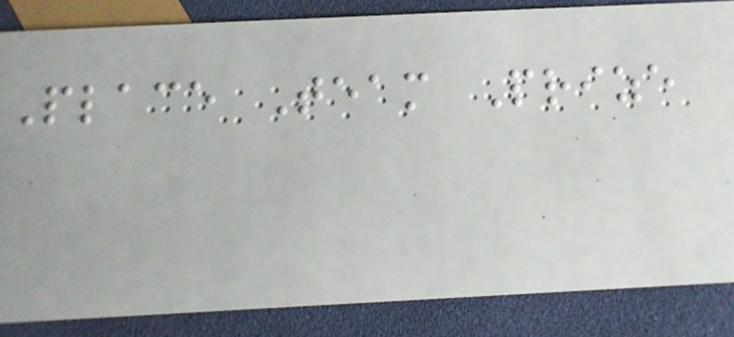Place Team Prize
